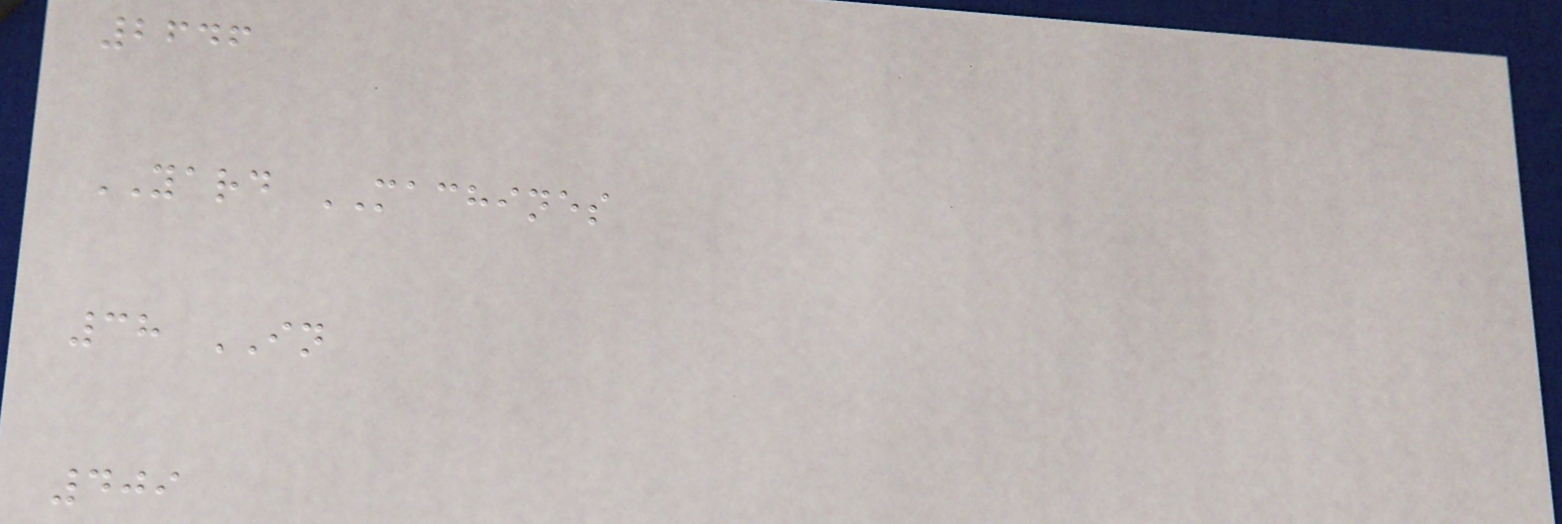2646
YARD MACHINES
38 IN
409
